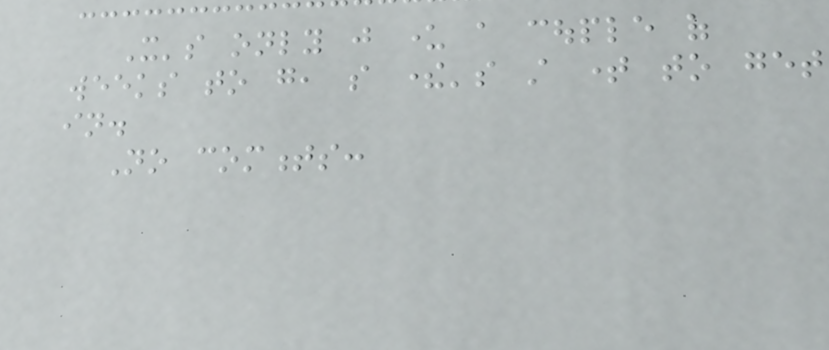It's only just under a couple of
weeks to go, so there's still time to get
in.
No comments:
